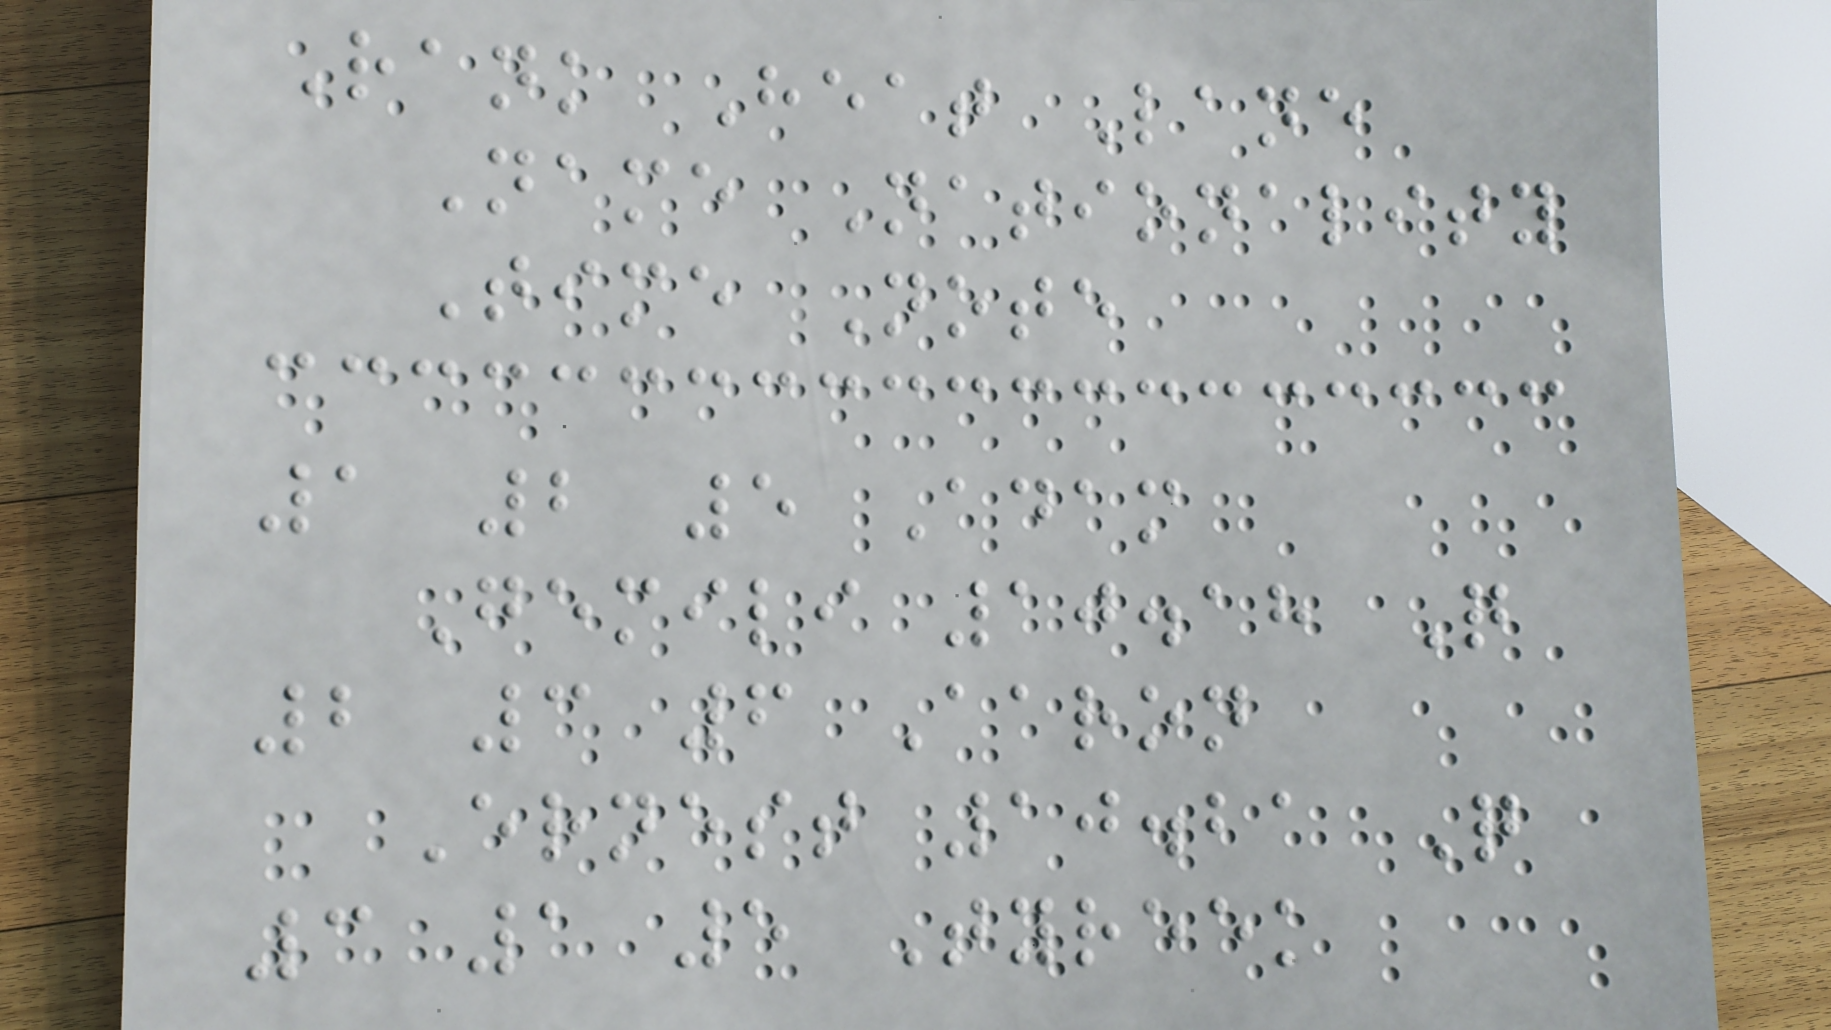Rank Heat Lane
Name Nationality
Time Note
1 2 5 Adam
Gemili 10.18 Q
2 3 6 Aaron
Ernest 10.21 Q
3 1 5 Tyreek
